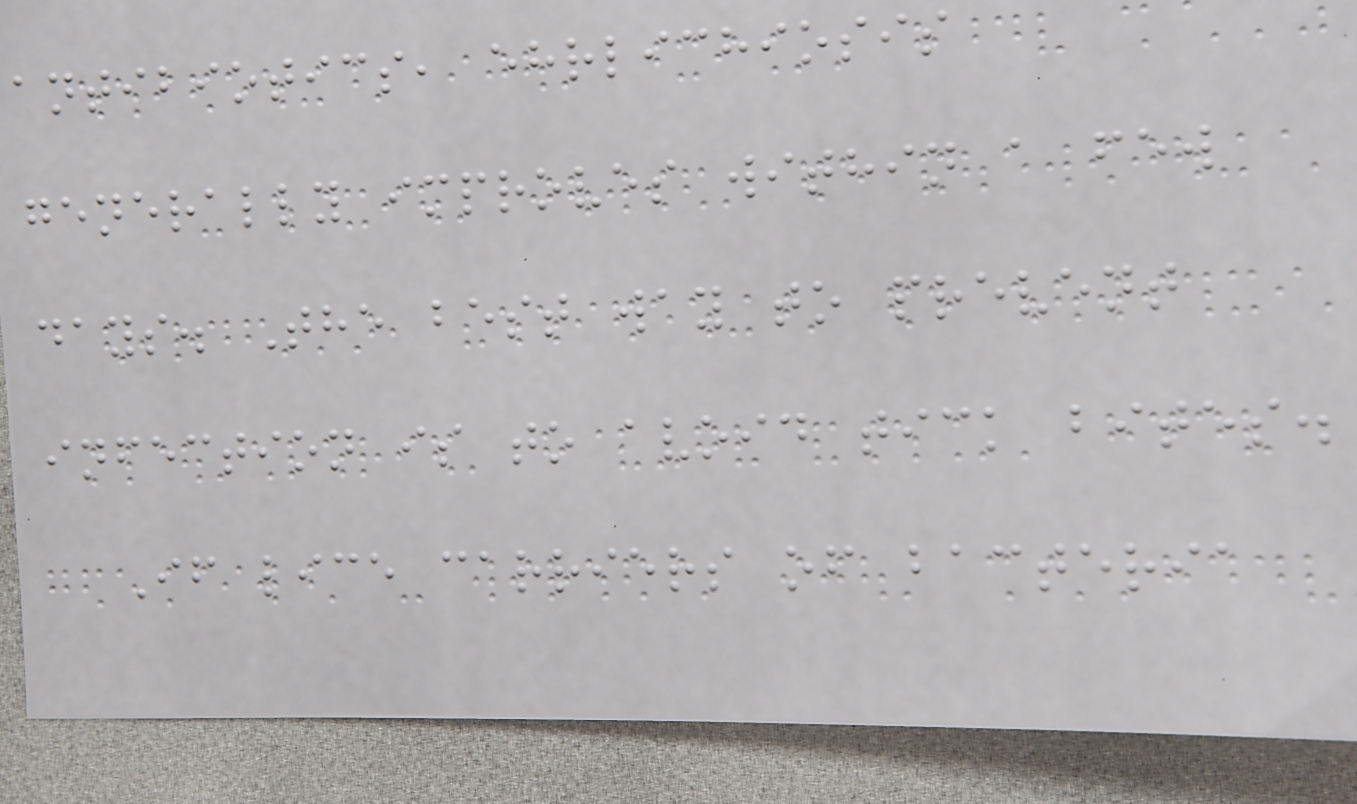antibiotics, ehrlichiosis
generally improves within a few
days. The best way to prevent
infection is to avoid tick bites.
If lice carriers of bacteria
